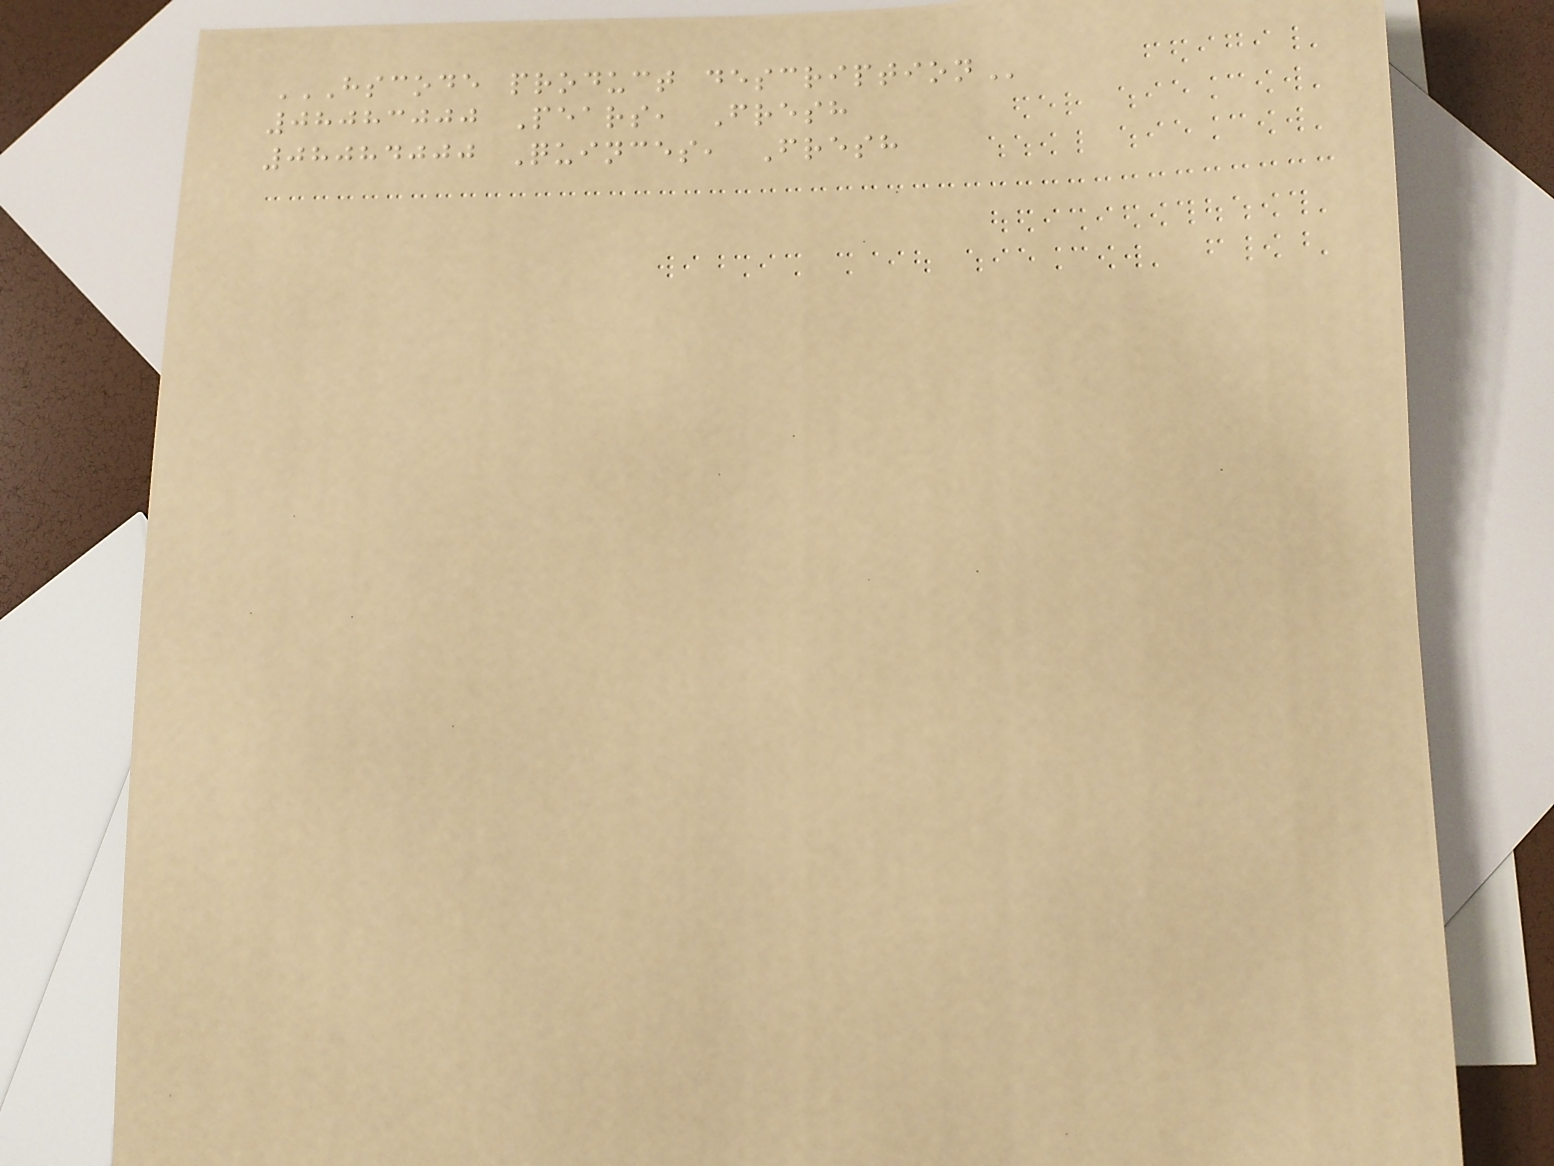HSCODE PRODUCT DESCRIPTION
08083000 Pears, Fresh
08084000 Quinces, Fresh
